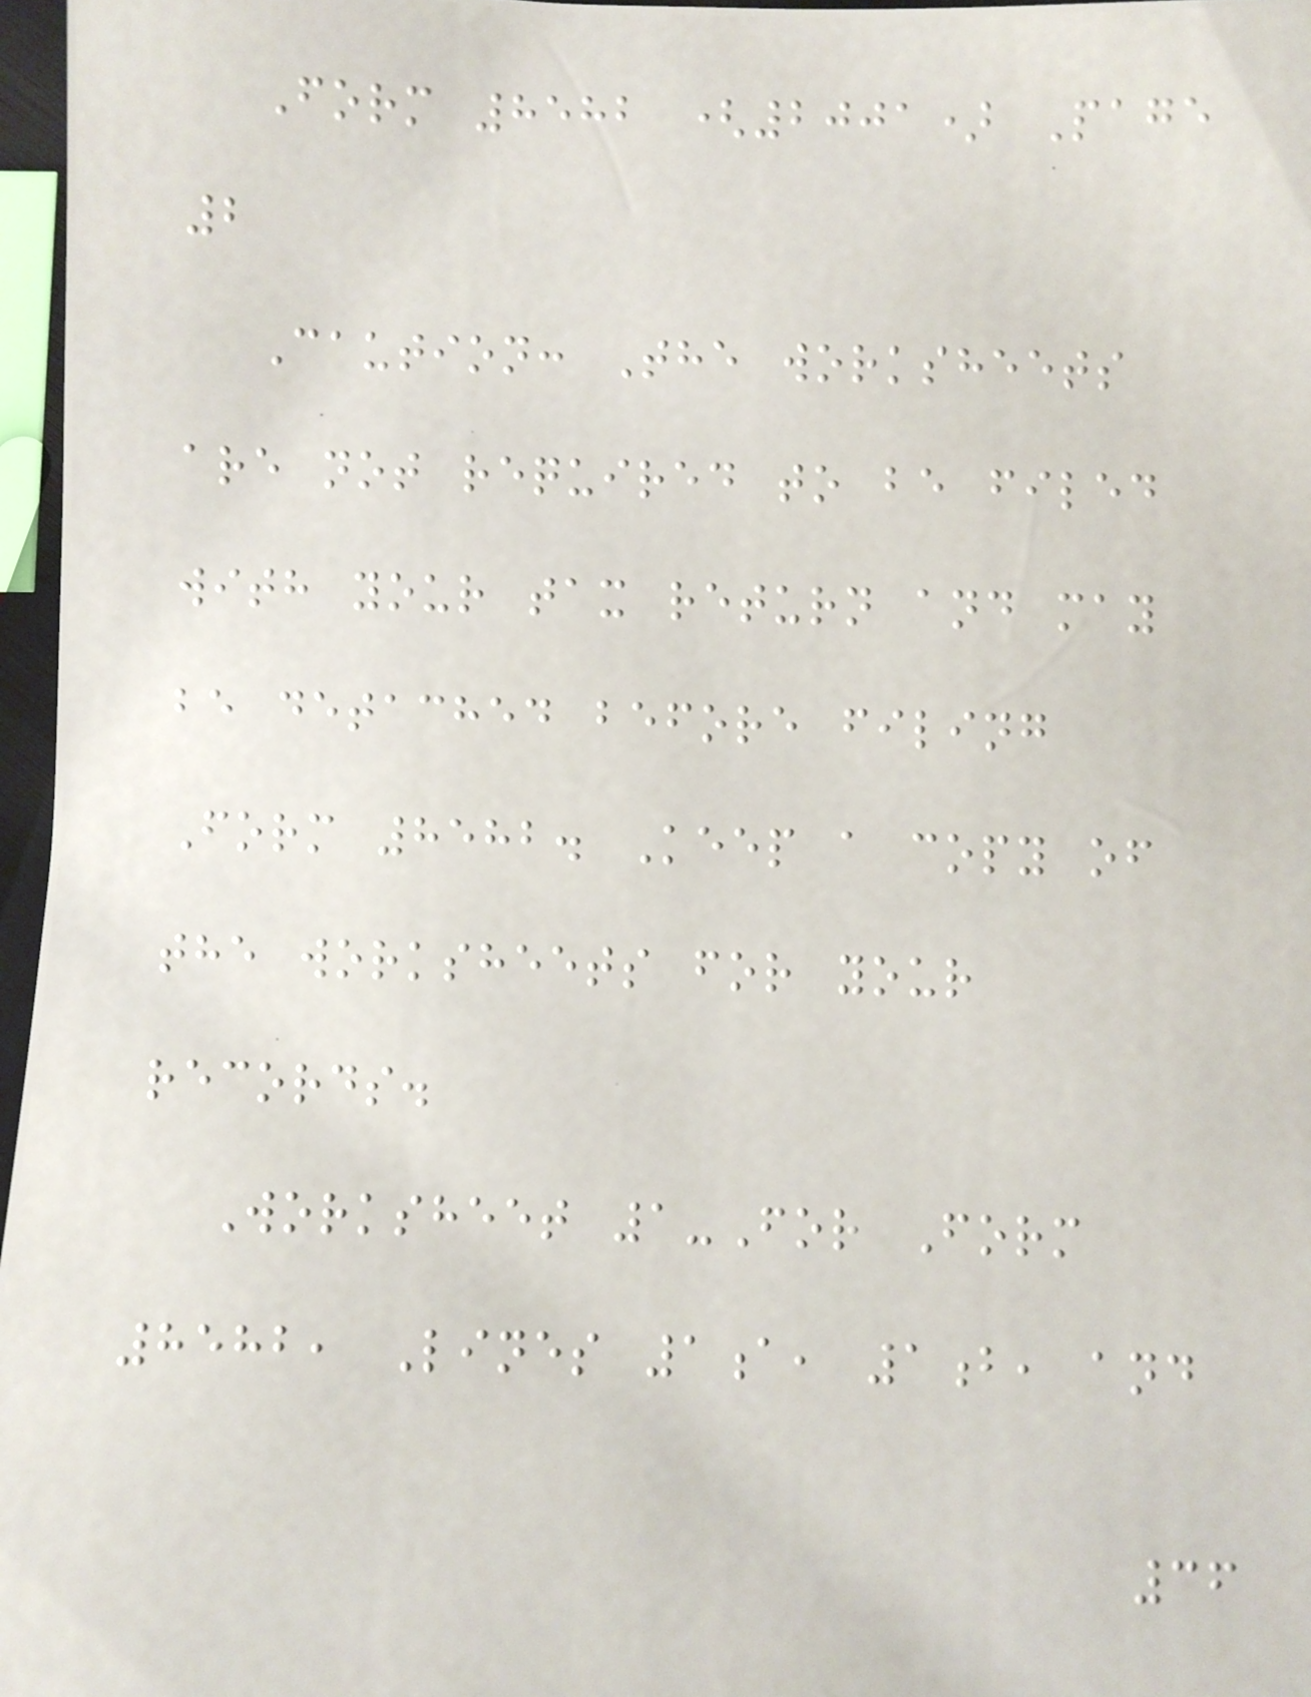Form 8582 (2001) Page
2
Caution: The worksheets
are not required to be filed
with your tax return and may
be detached before filing
Form 8582. Keep a copy of
the worksheets for your
records.
Worksheet 1-For Form
8582, Lines 1a, 1b, and
36
